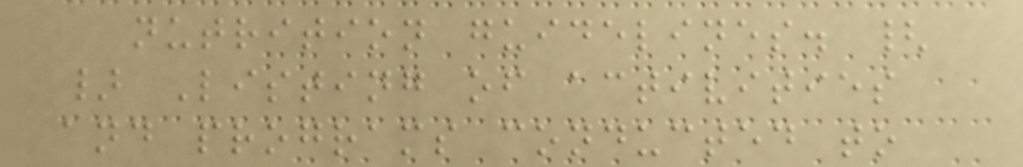nutrition guidelines. {
} Listing of activities
and programs conducted to
